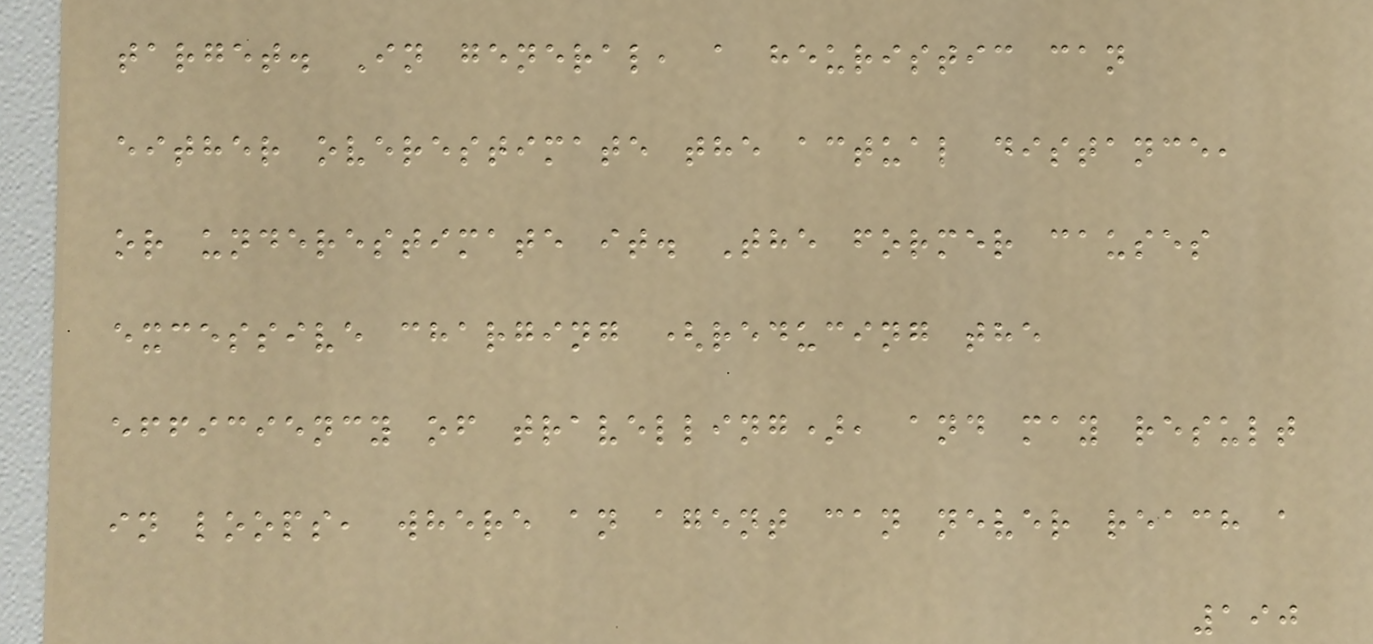target. In general, a heuristic can
either overestimate the actual distance,
or underestimate it. The former causes
excessive charging (reducing the
efficiency of travelling), and may result
in loops, where an agent can never reach a
190
